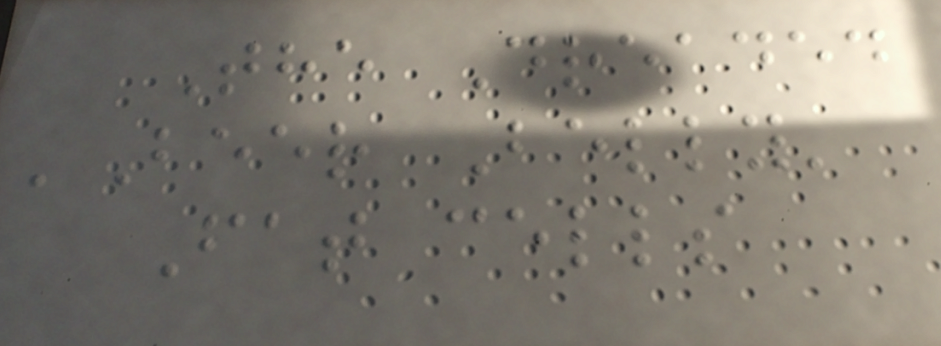The Dreaded
'Beer Belly'
Fat cells
